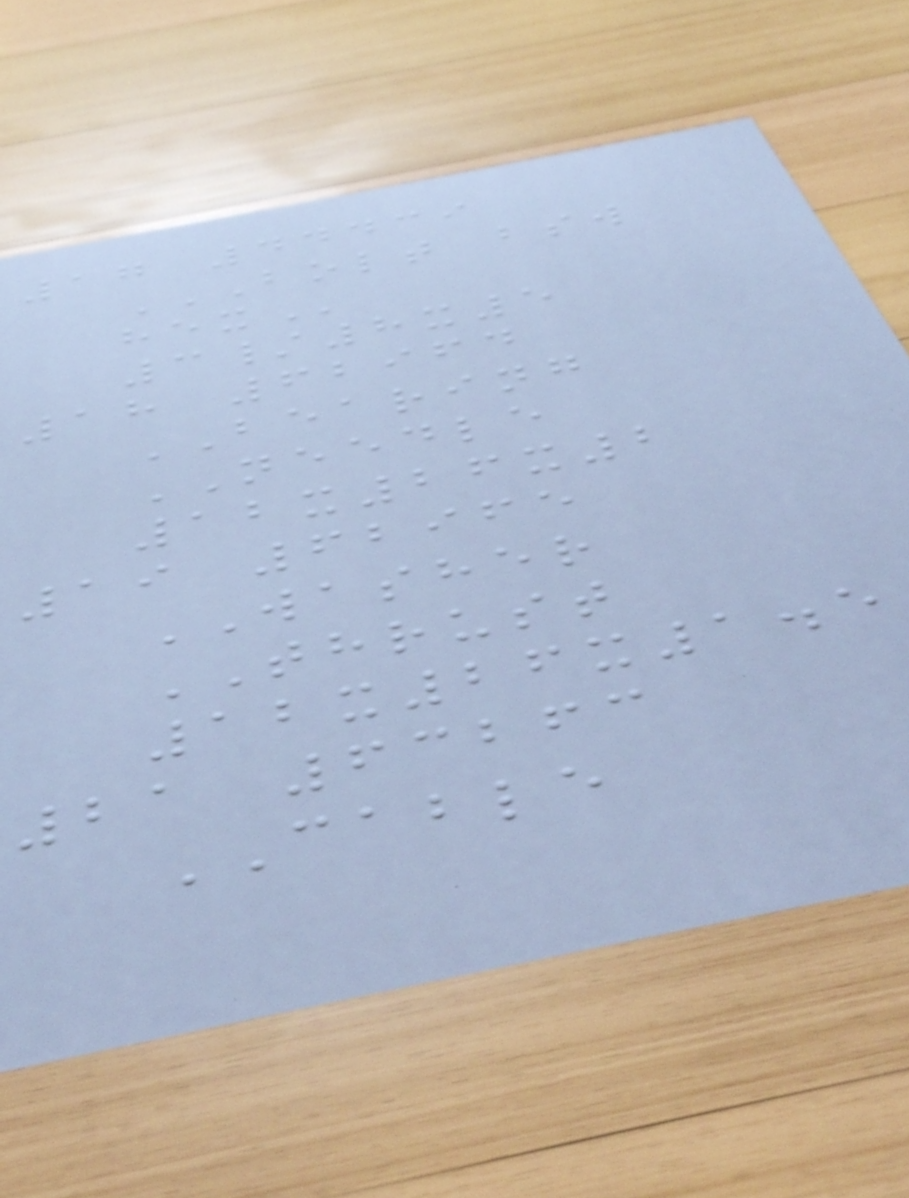17 44439
BOLT BSW
HEX
3/8x5
18 62964
BEARING
NEEDLE
12x26x2
19 62965
WASHER
THRUST
12x26x1.5
21 63263
CABLE
